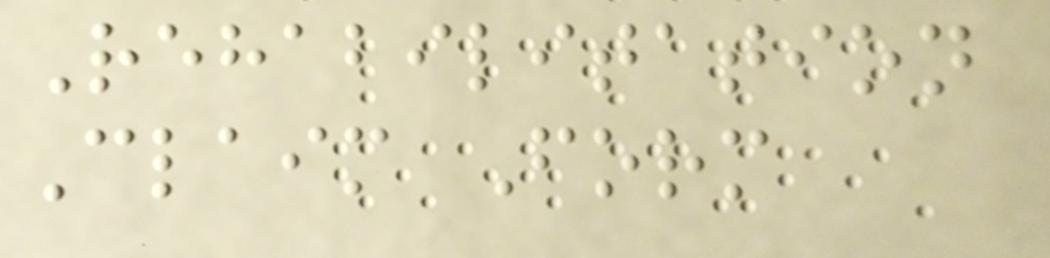Rehabilitation
Claim Form
